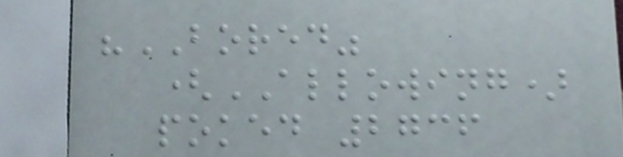"BORED"
(ALLOWING)
poked 2736
